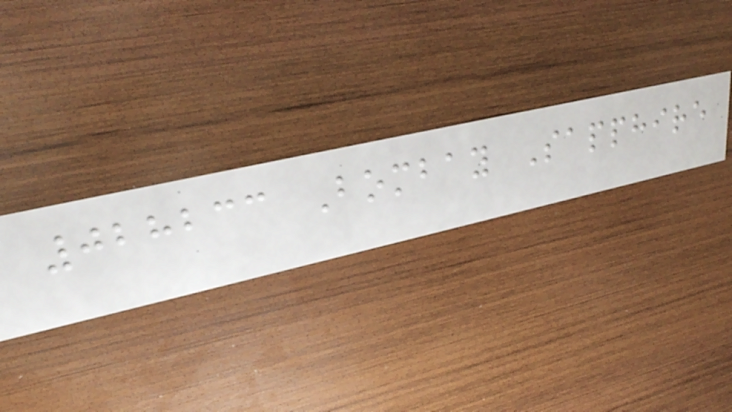028233 Bombay Sapphire
